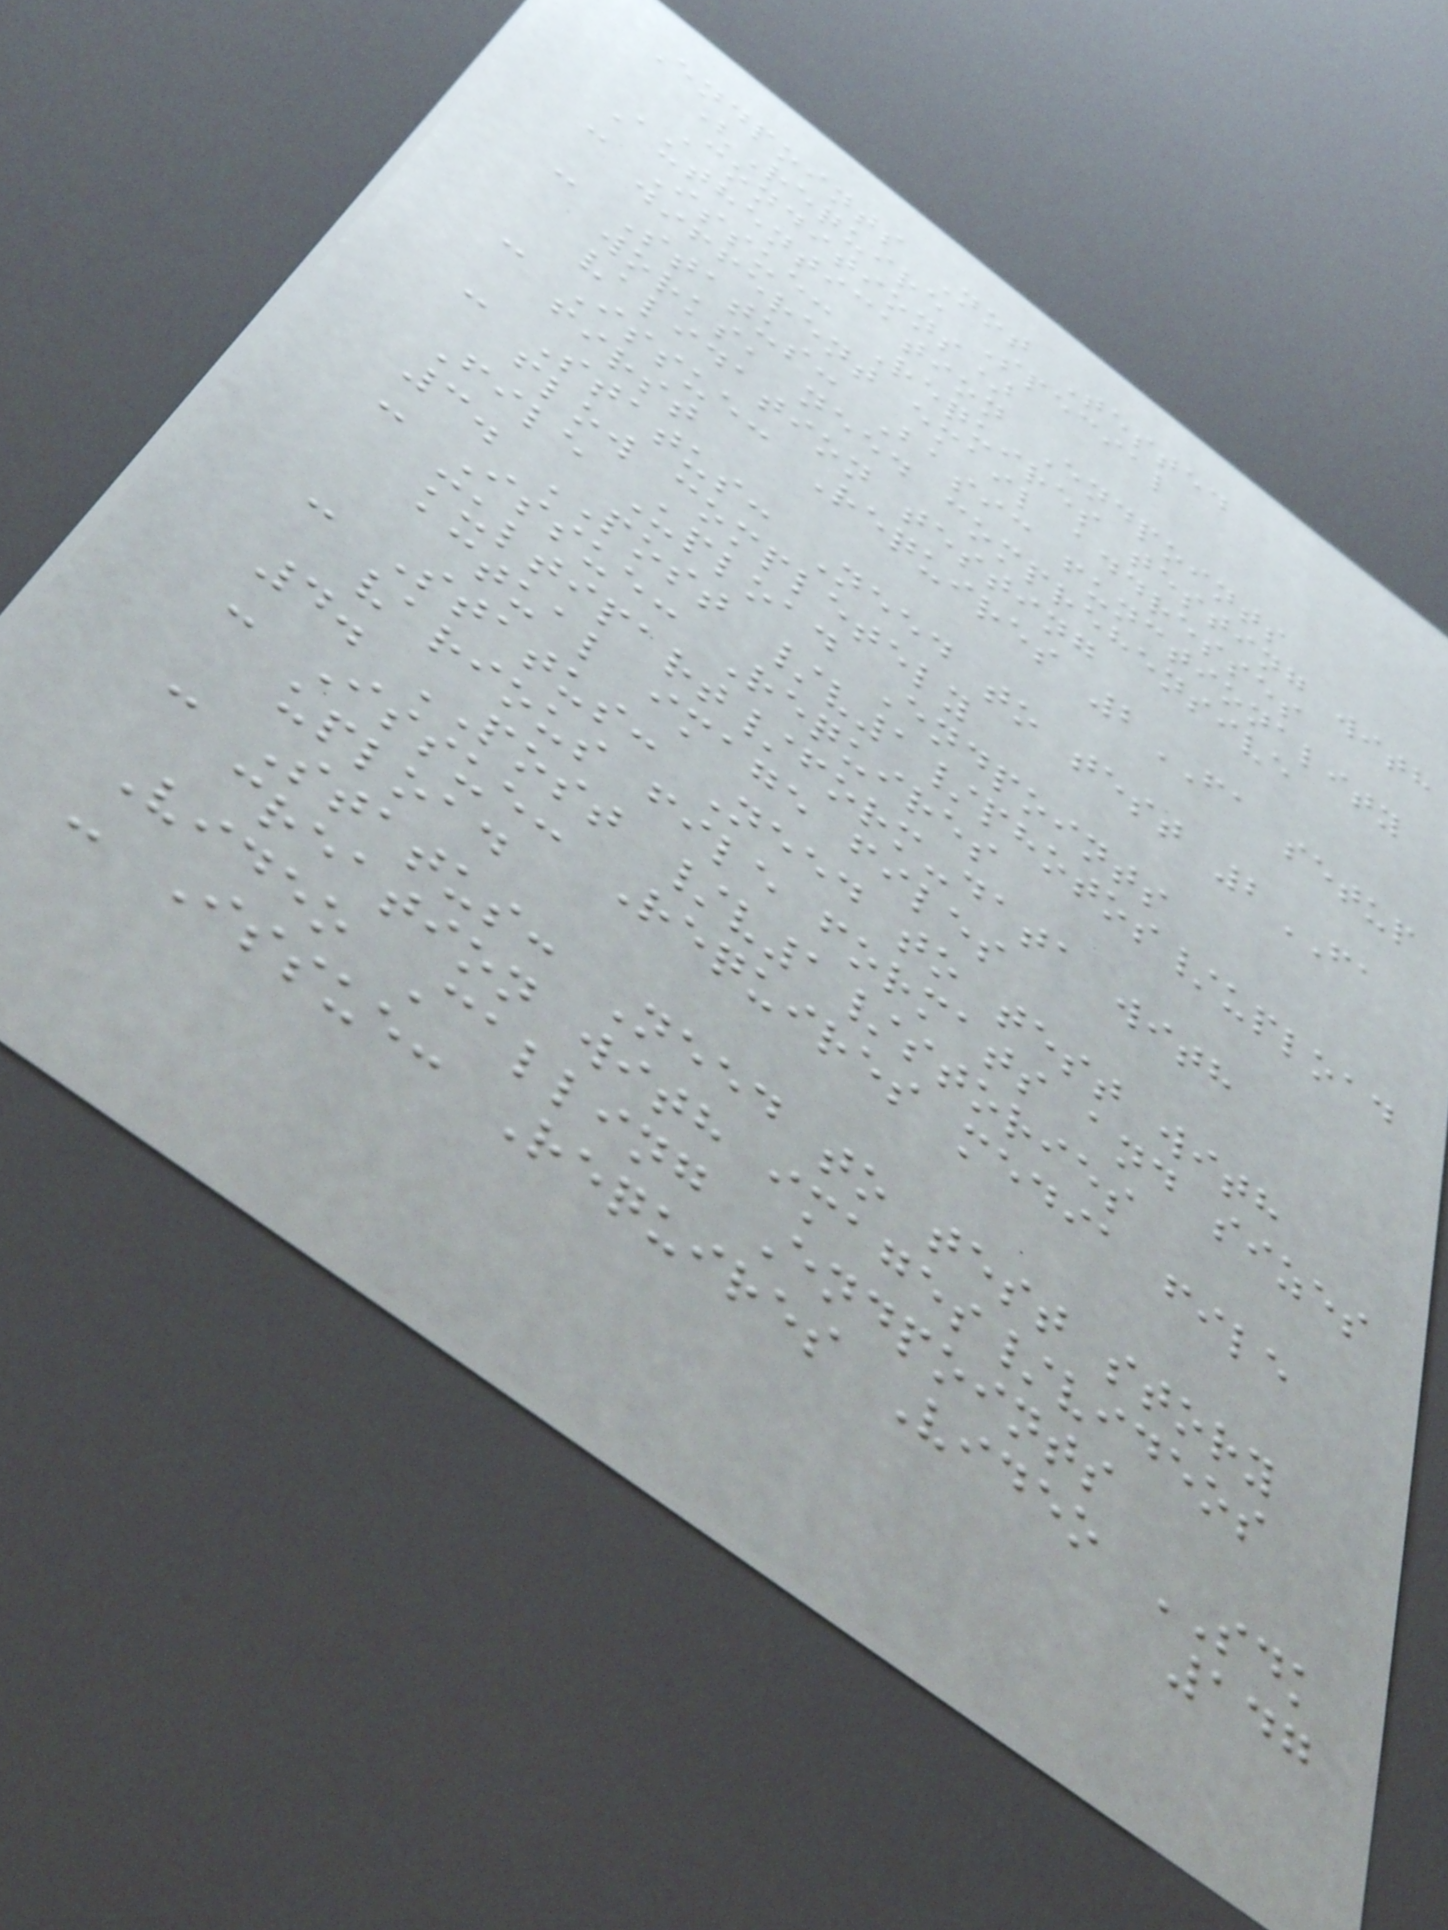Endpoints Not Tested
(Require Special
Conditions)
Authentication Endpoints
- Issue: Requires testing with
different email addresses
- Status: Basic functionality
works, need comprehensive
validation testing
- Issue: Requires 2FA setup
first
- Status: Need to test 2FA
flow completely
File Upload Endpoints
3. POST /v1/photos/upload
- Issue: Requires
multipart/form-data with
actual image files
- Status: Need to test with
various file formats and sizes
4. POST /v1/stories
- Issue: Requires media file
upload
- Status: Need to test story
creation with images/videos
Video Calling Endpoints
- Issue: Requires Video SDK
147
